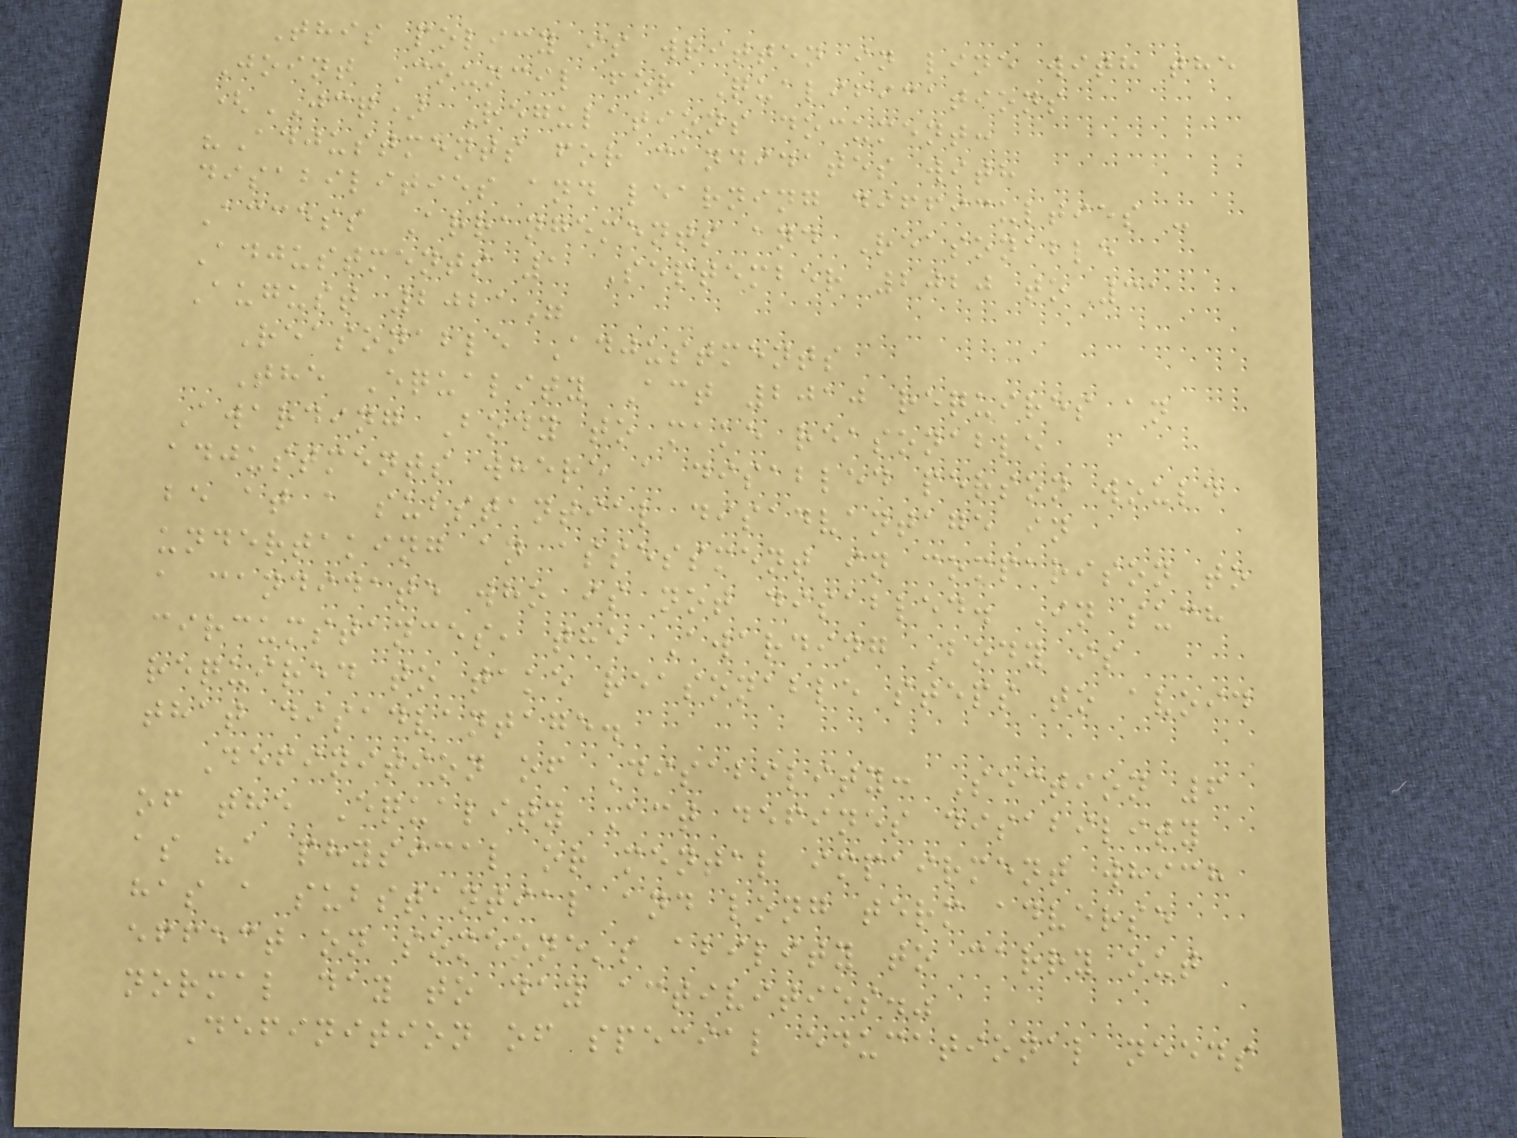This policy is written in line with the
Joint Council for Qualifications
(JCQ) Regulations document:
"Adjustments for candidates with
disabilities and learning difficulties -
Access Arrangements and Reasonable
Adjustments 1 September 2020 to 31
August 2021"
Reasonable Adjustments
The Equality Act 2010 requires an
Awarding Body to make reasonable
adjustments where a disabled person would
be at a substantial disadvantage in
undertaking an assessment in comparison to
a candidate who is not disabled. In such
circumstances, the Awarding Body is
required to take reasonable steps to avoid
that disadvantage.
Definition of Disability: Section 6
of the Equality Act defines disability
as "a physical or mental impairment which
has a substantial and long term adverse
effect on someone's ability to carry out
normal day to day activities."
Definition of special educational needs
